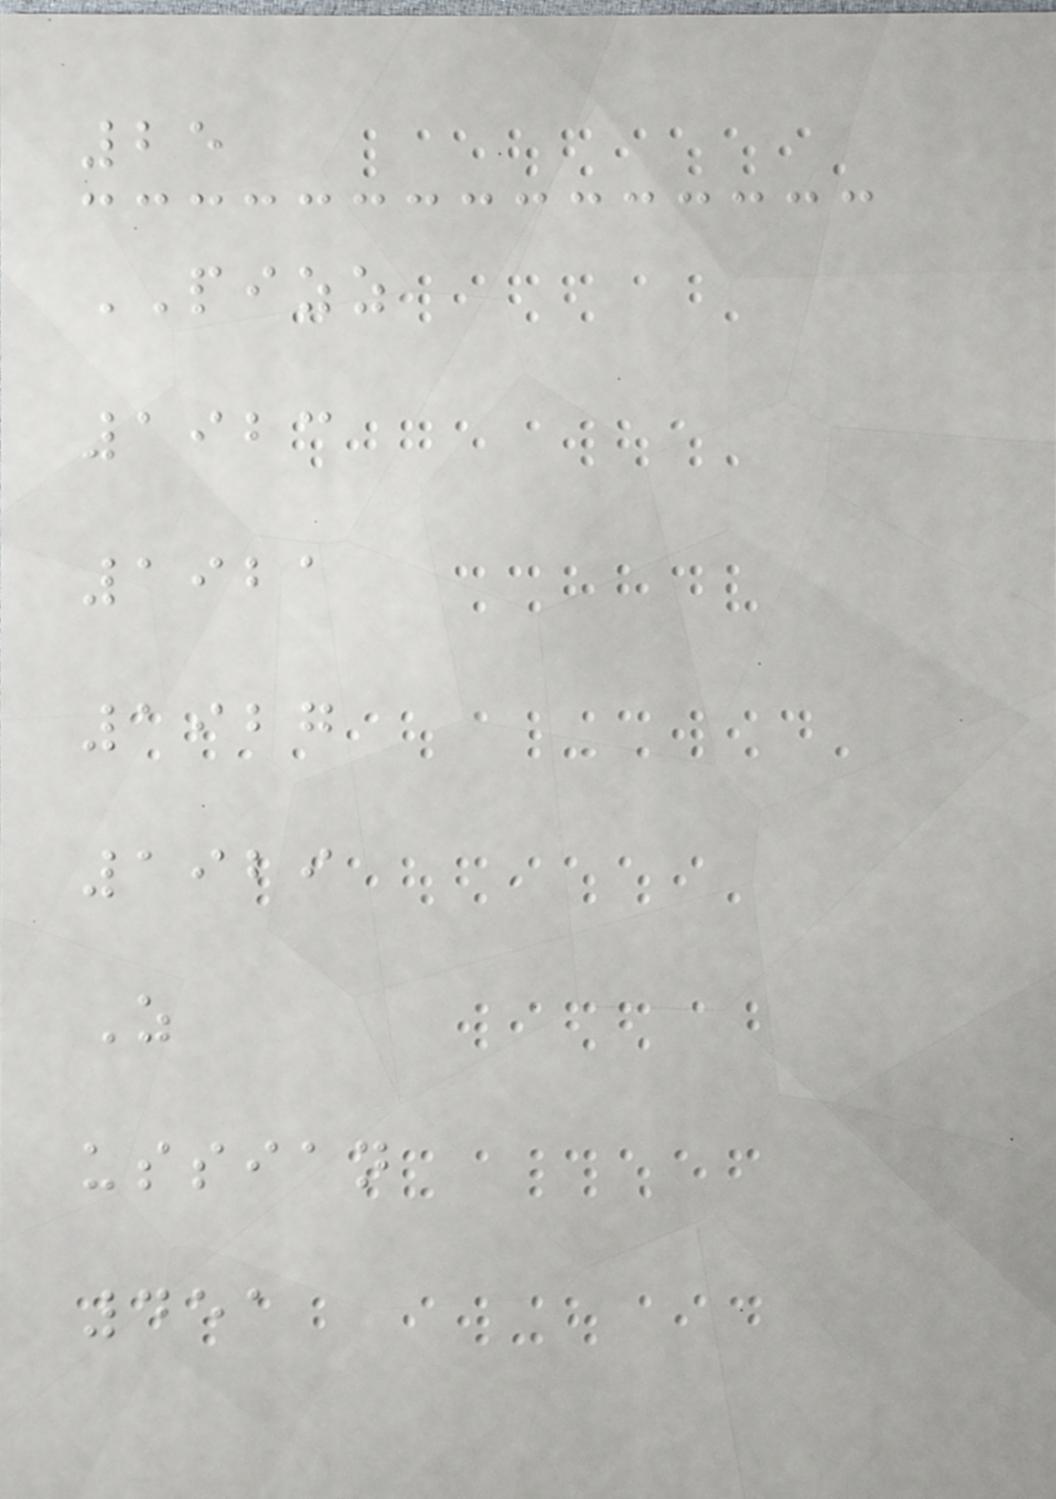25
PIZZ
1923
1921
1927
1929
Z
ussian
451
